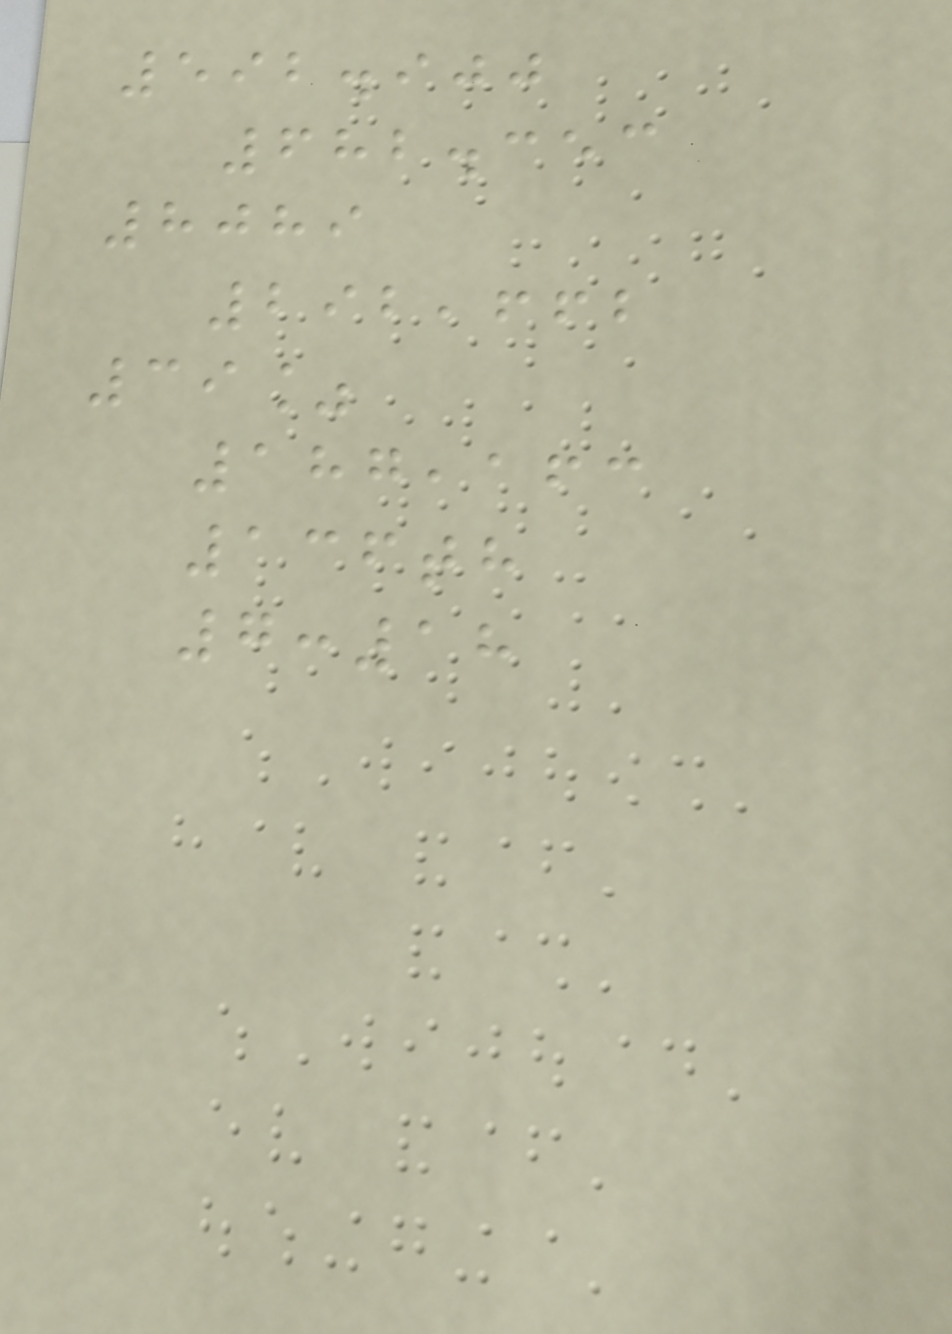592.900
682.353
8089
292,662
39%
187,163
136th
7:18
